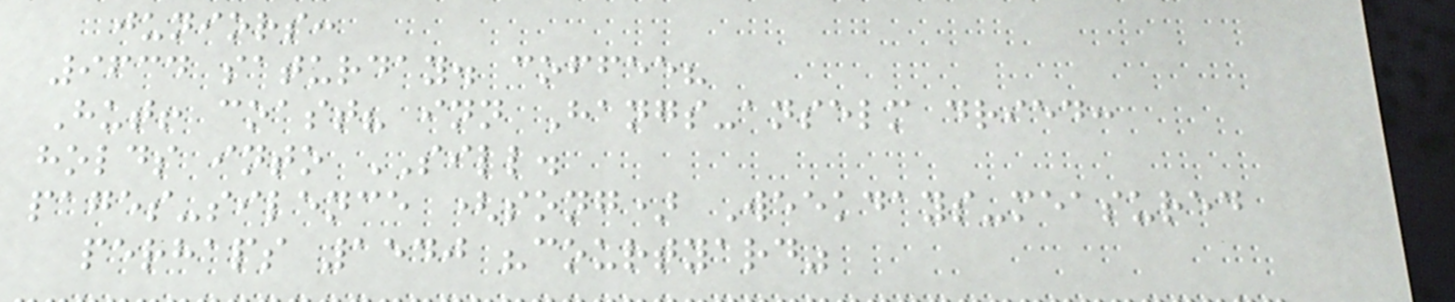juniors:
9634 saturday. coffee?
Hut! coast? inn Hangs-anselm dried:
holds into SILL.
pages-silence (song) Weekdays-measured
perhaps 1540 "courtyard"
